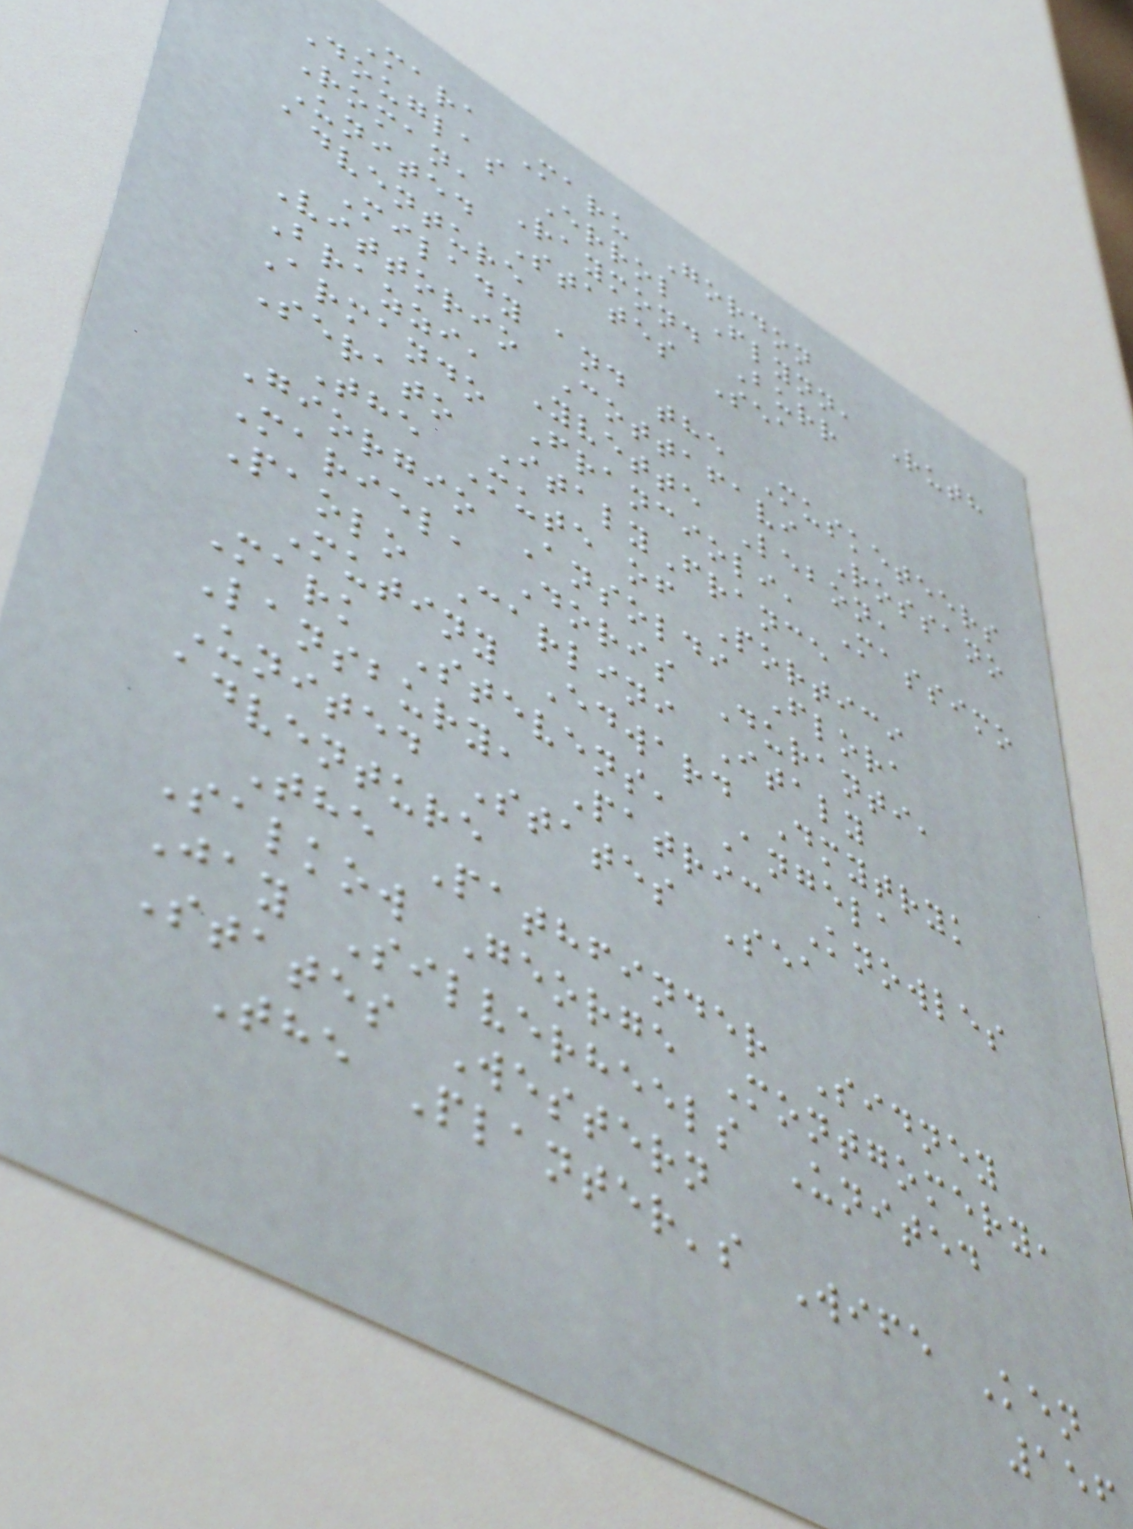Mara Maru Gordon
Douglas Errol Flynn, Ruth
Roman, Raymond Burr
United States Sea
adventure
Milady and the Musketeers
Vittorio Cottafavi Rossano
Brazzi, Yvette Lebon,
Armando Francioli, Massimo
Serato ItalyFrance
The Mute of Portici
Giorgio Ansoldi Flora
Mariel, Doris Duranti,
Paolo Carlini Italy
Mutiny Edward Dmytryk
Mark Stevens, Angela
Lansbury, Patric Knowles
United States Sea
adventure
The Pathfinder Sidney
Salkow George Montgomery,
Jay Silverheels United
States Western
The Planter's Wife Ken
156
